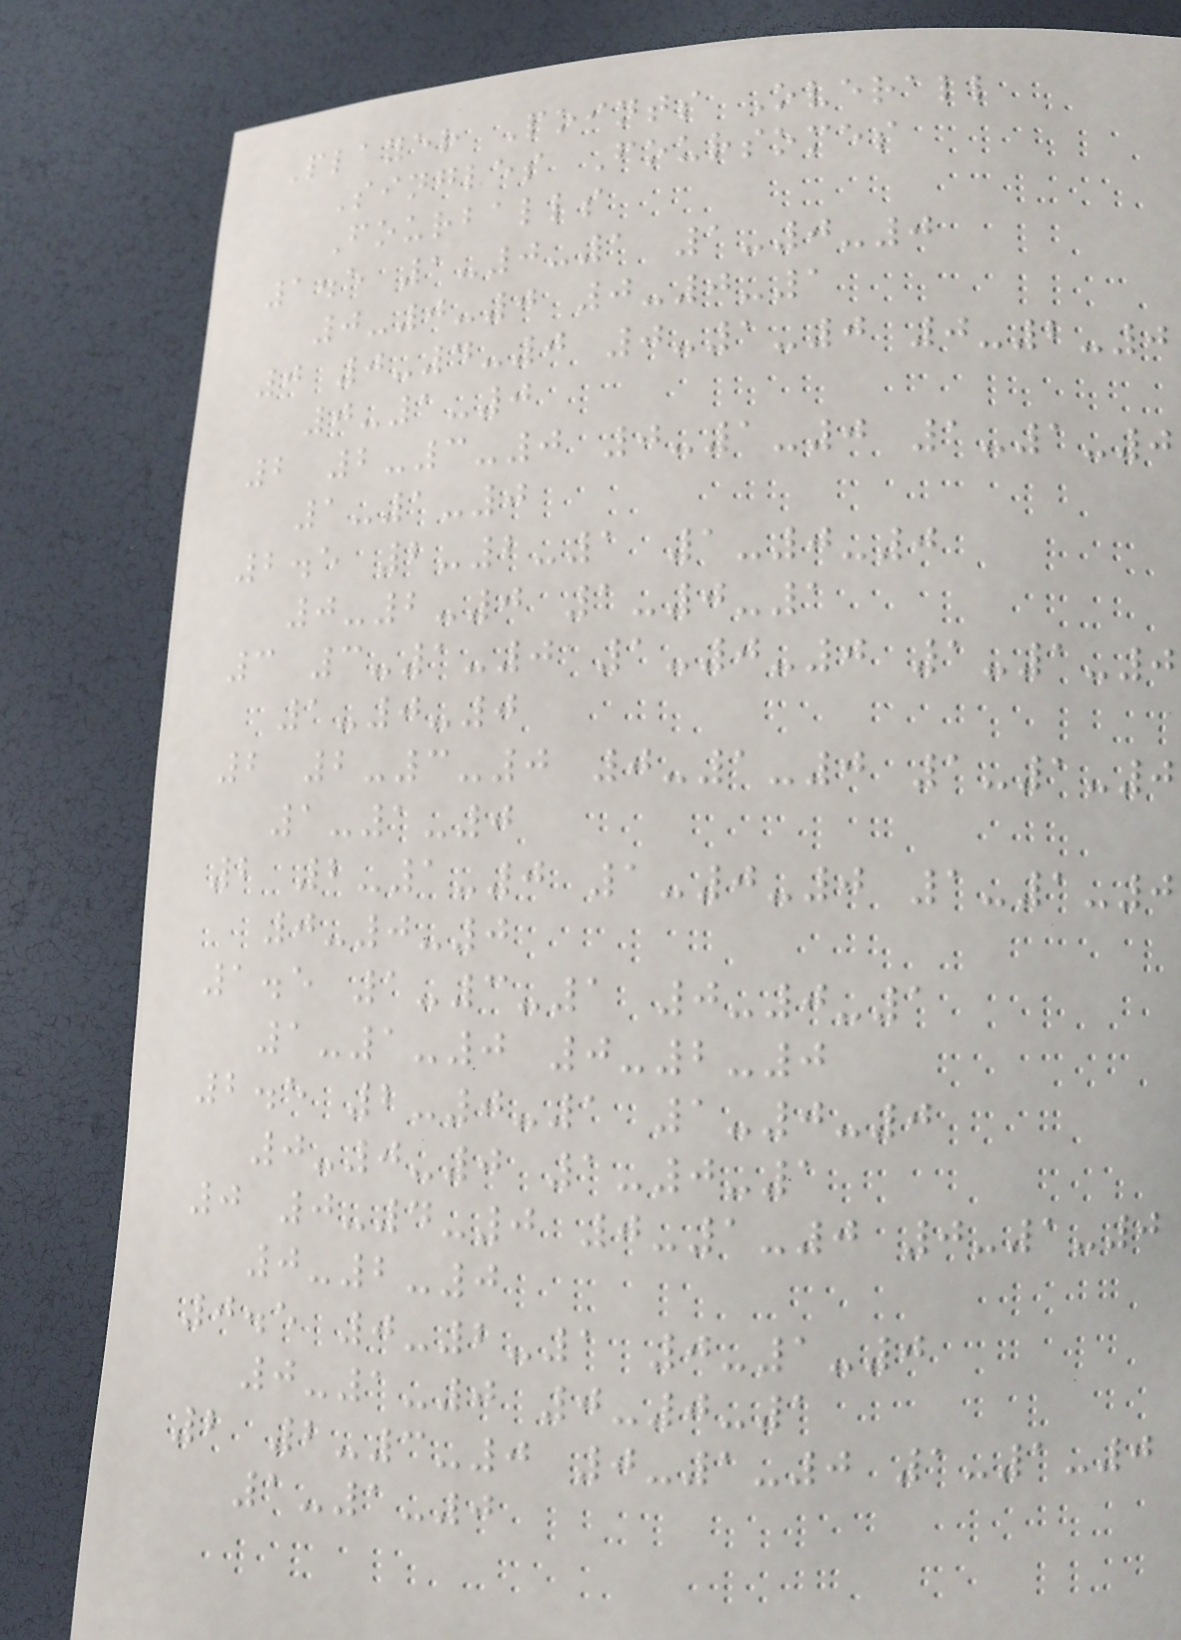Player Points Overall
Singles Foursomes
Fourballs
1.5 1-0-1 1-0-0
0-0-0 0-0-1
0 0-4-0 0-1-0 0-2-0
0-1-0
2 2-3-0 0-1-0 1-1-0
1-1-0
2.5 2-2-1 1-0-0
0-2-0 1-0-1
3 3-1-0 1-0-0 1-1-0
1-0-0
2 2-3-0 0-1-0 1-1-0
1-1-0
2 2-1-0 1-0-0 1-1-0
0-0-0
1.5 1-3-1 0-0-1
1-1-0 0-2-0
2.5 2-0-1 1-0-0
0-0-0 1-0-1
0 0-4-0 0-1-0 0-1-0
0-2-0
0.5 0-2-1 0-1-0
0-1-0 0-0-1
2 2-3-0 0-1-0 1-1-0
1-1-0
